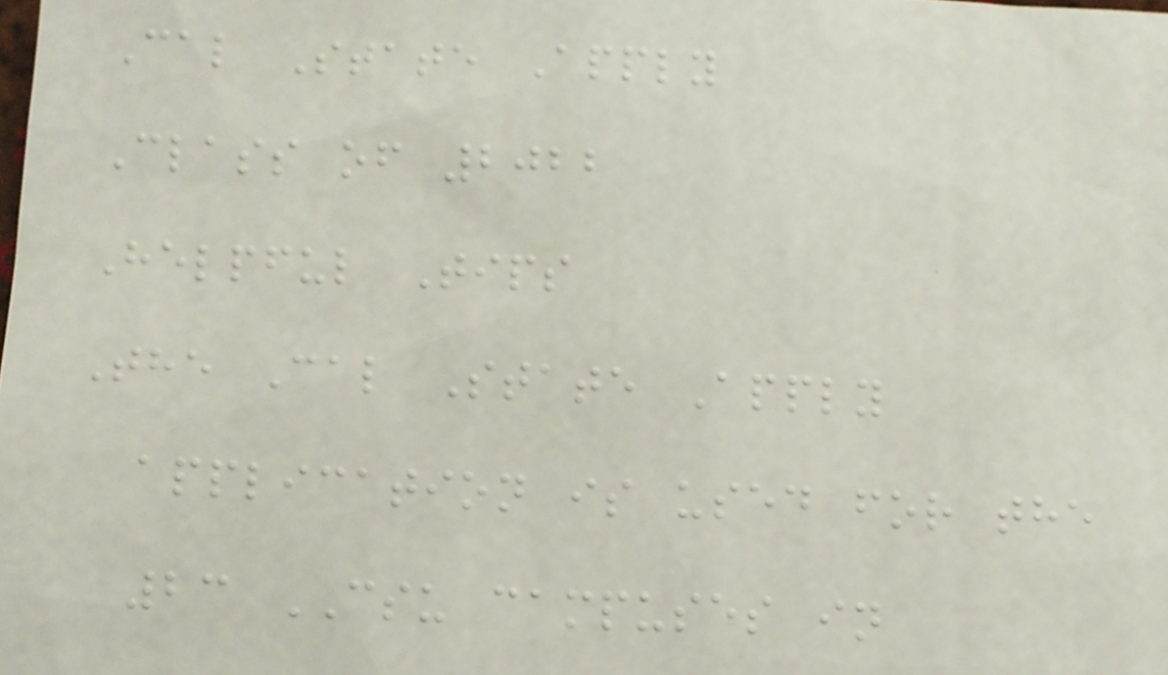Cal State Apply
Class of 2022
Helpful Tips
The Cal State Apply
application is used for the
23 CSU campuses in
